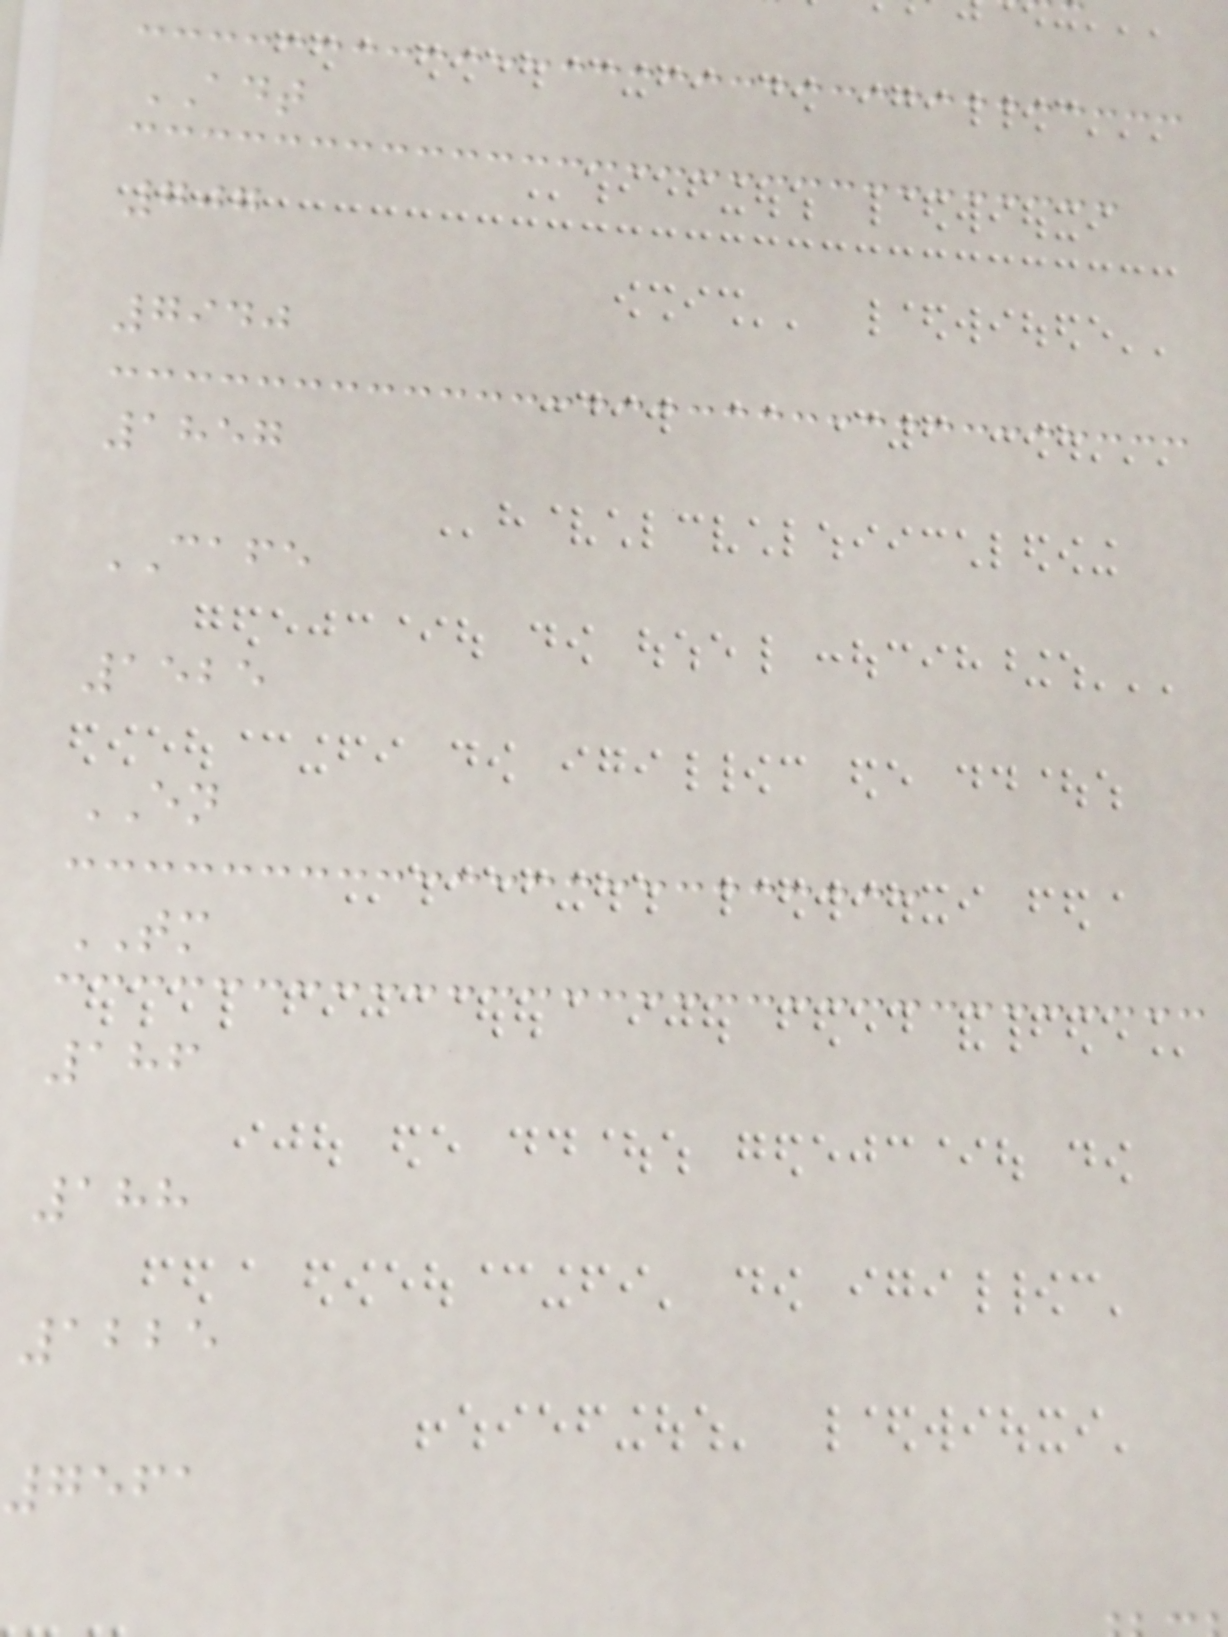ADT
707
7940
1857
CAFE
1525
EN
TM
186
188
1225
7561
